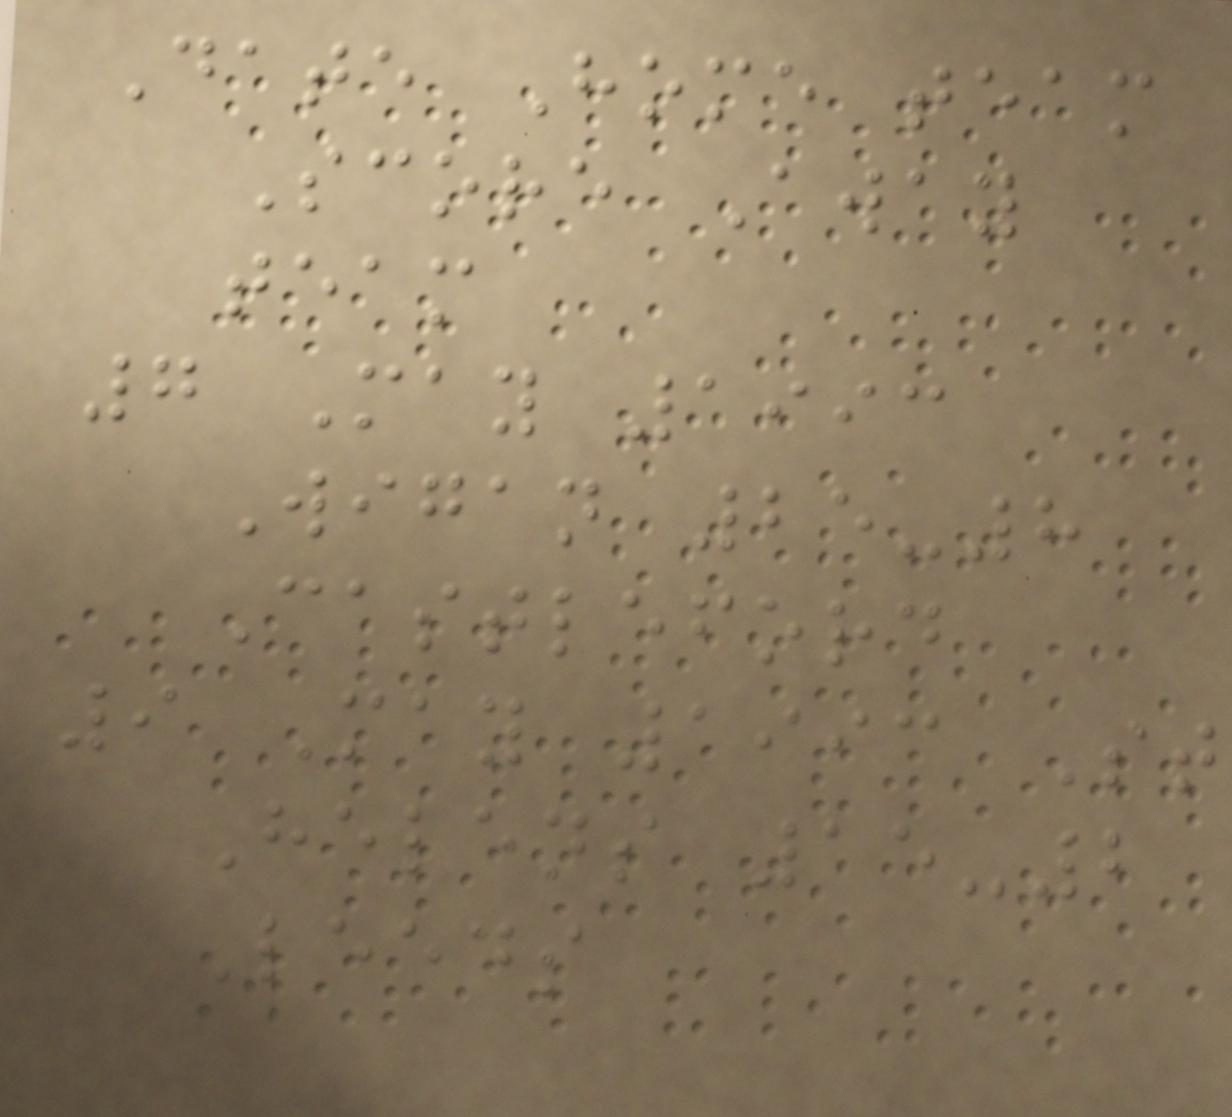Date Home team
Score Away
team
7 May 1993
Wigan 25-8
Castleford
9 May 1993 St
Helens 15-2
Leeds
